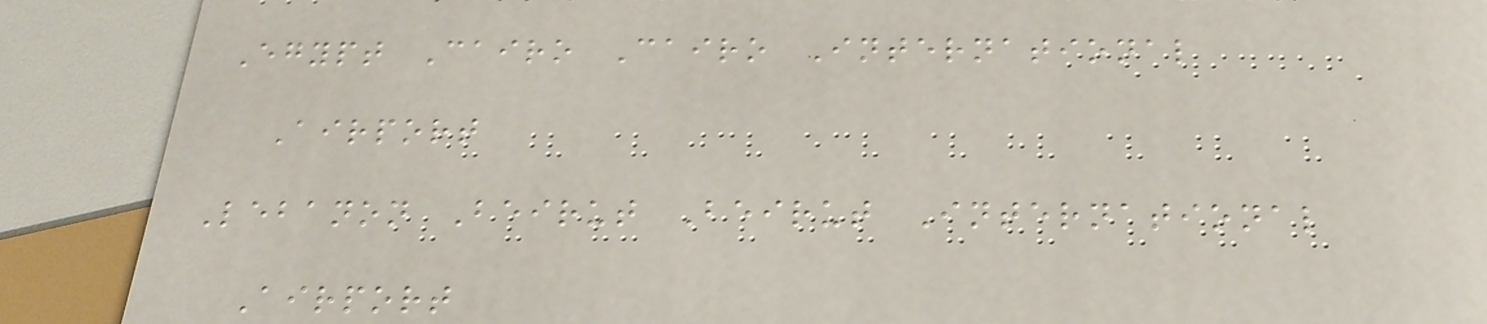Egypt Cairo Cairo International
Airport
Lebanon Beirut Beirut International
Airport
